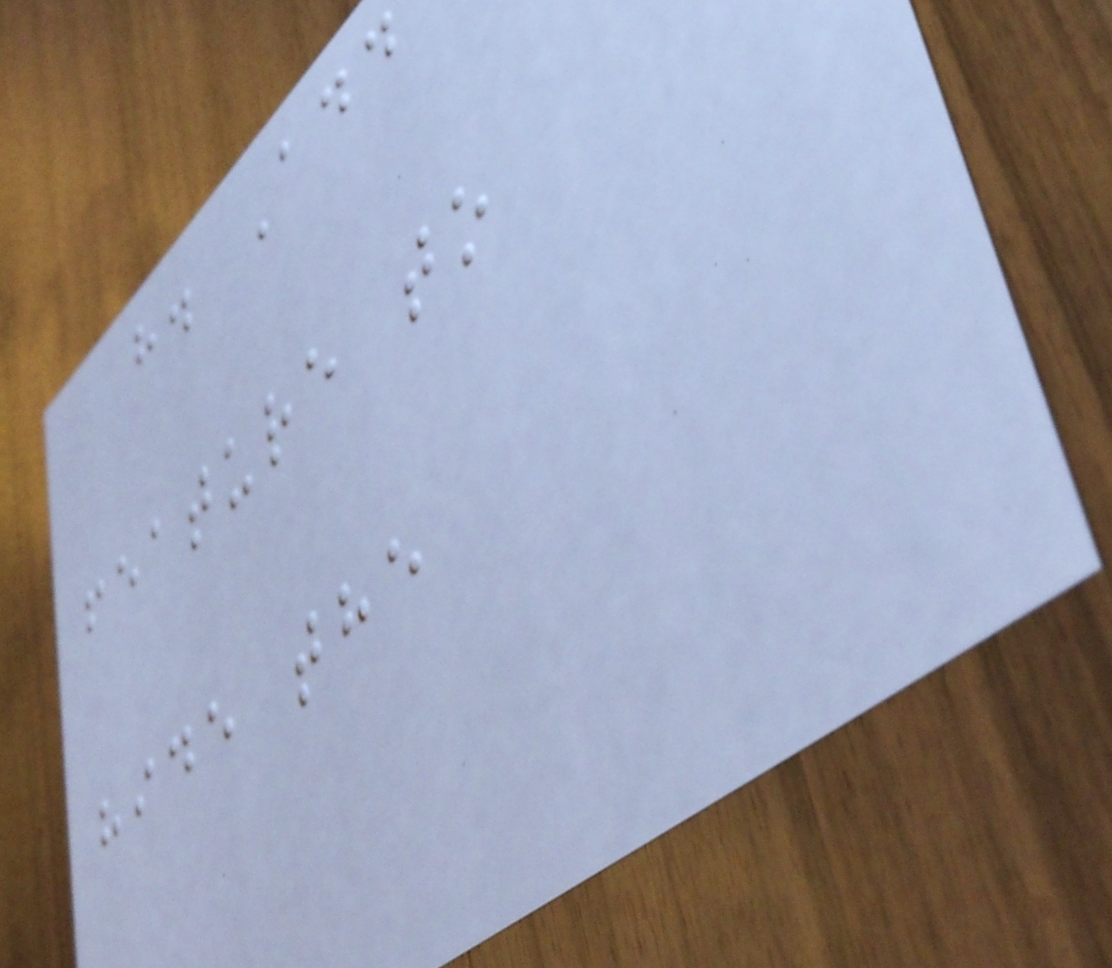h. Add
feature to
hide the
